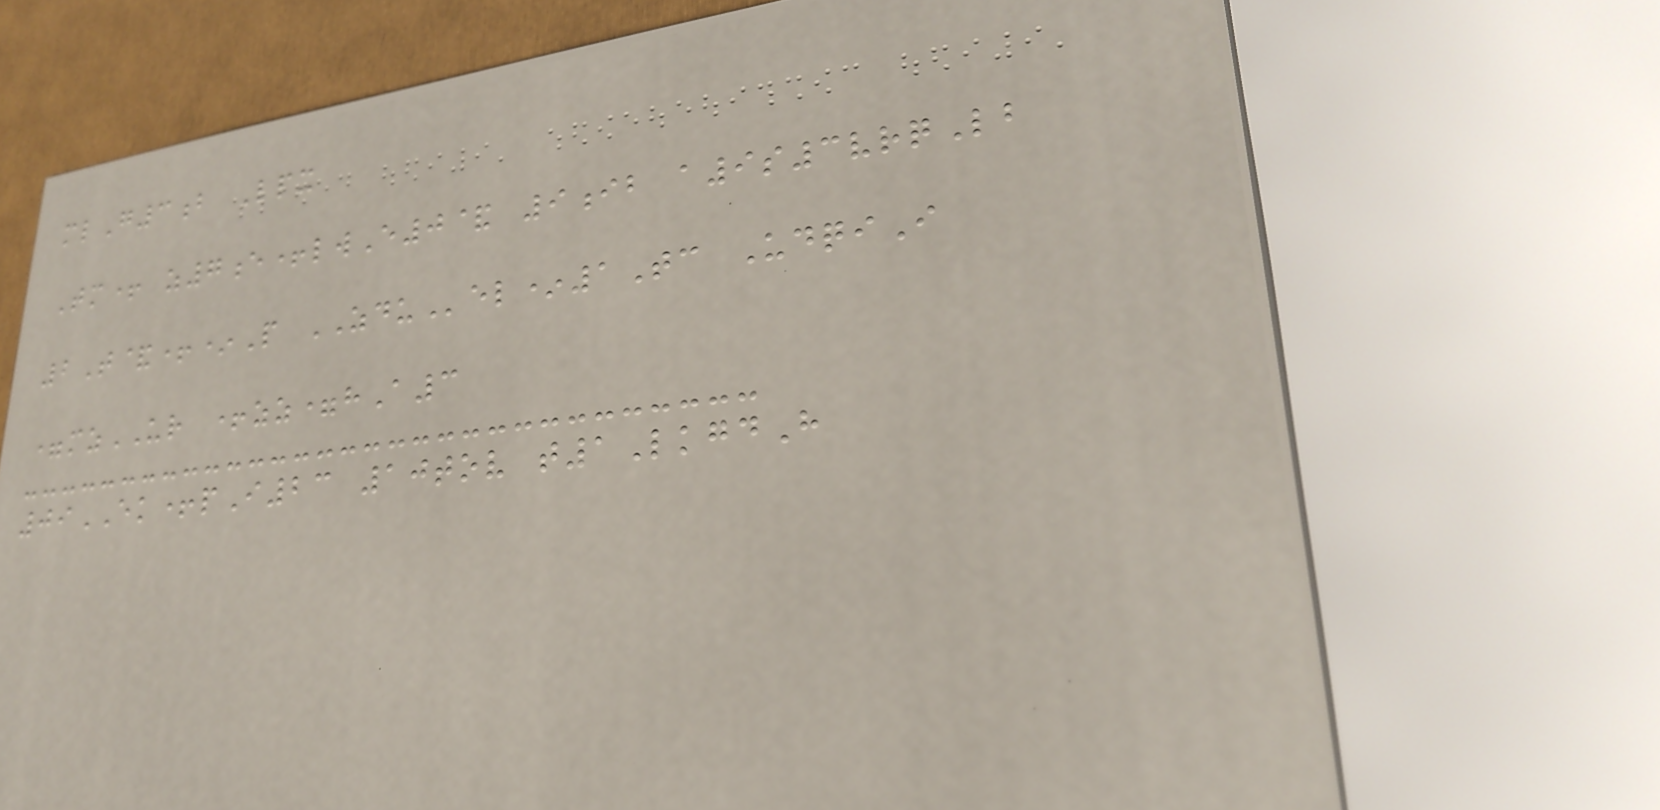mlG3b Lpx
Tm+ z7e+lwE0& 9ib a9s3vrqLb
2T&+*P ZDUel*1Tc UdqiI
=mzUR +zz=hA3
09EK+pI23 10tov t1LkgdH
